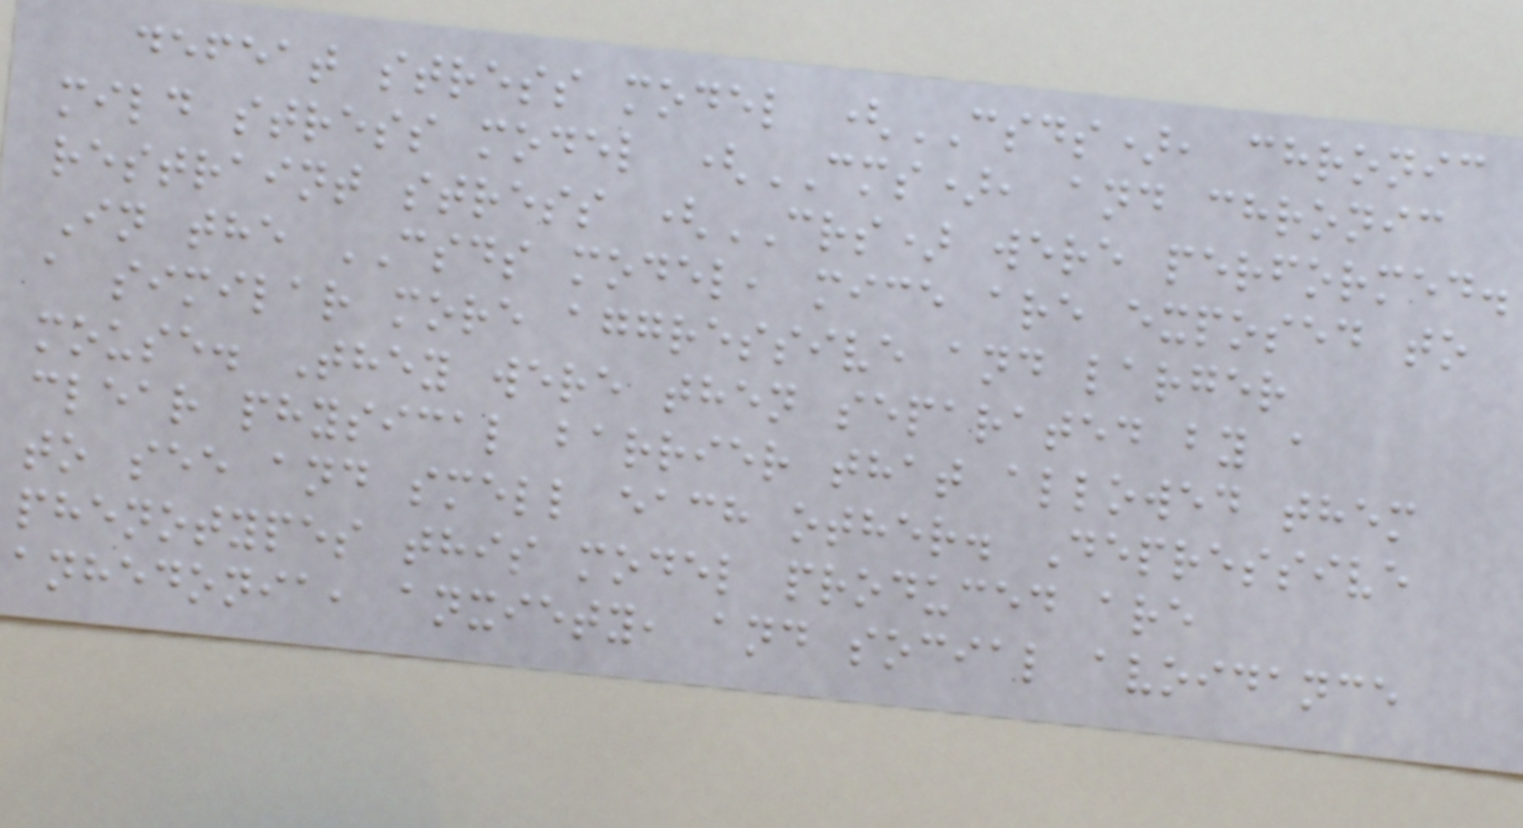defeat stress model (CSDS), chronic
mild stress model (CMS), and chronic
restraint stress (CRS) were performed.
In the CSDS model, mice are exposed to
a similar more aggressive and larger
mouse. They were then separated by a
clear physical barrier that allowed them
to see and smell each other. Depressive
phenotypes this model produced are
anhedonia, anxiety, and social avoidance
